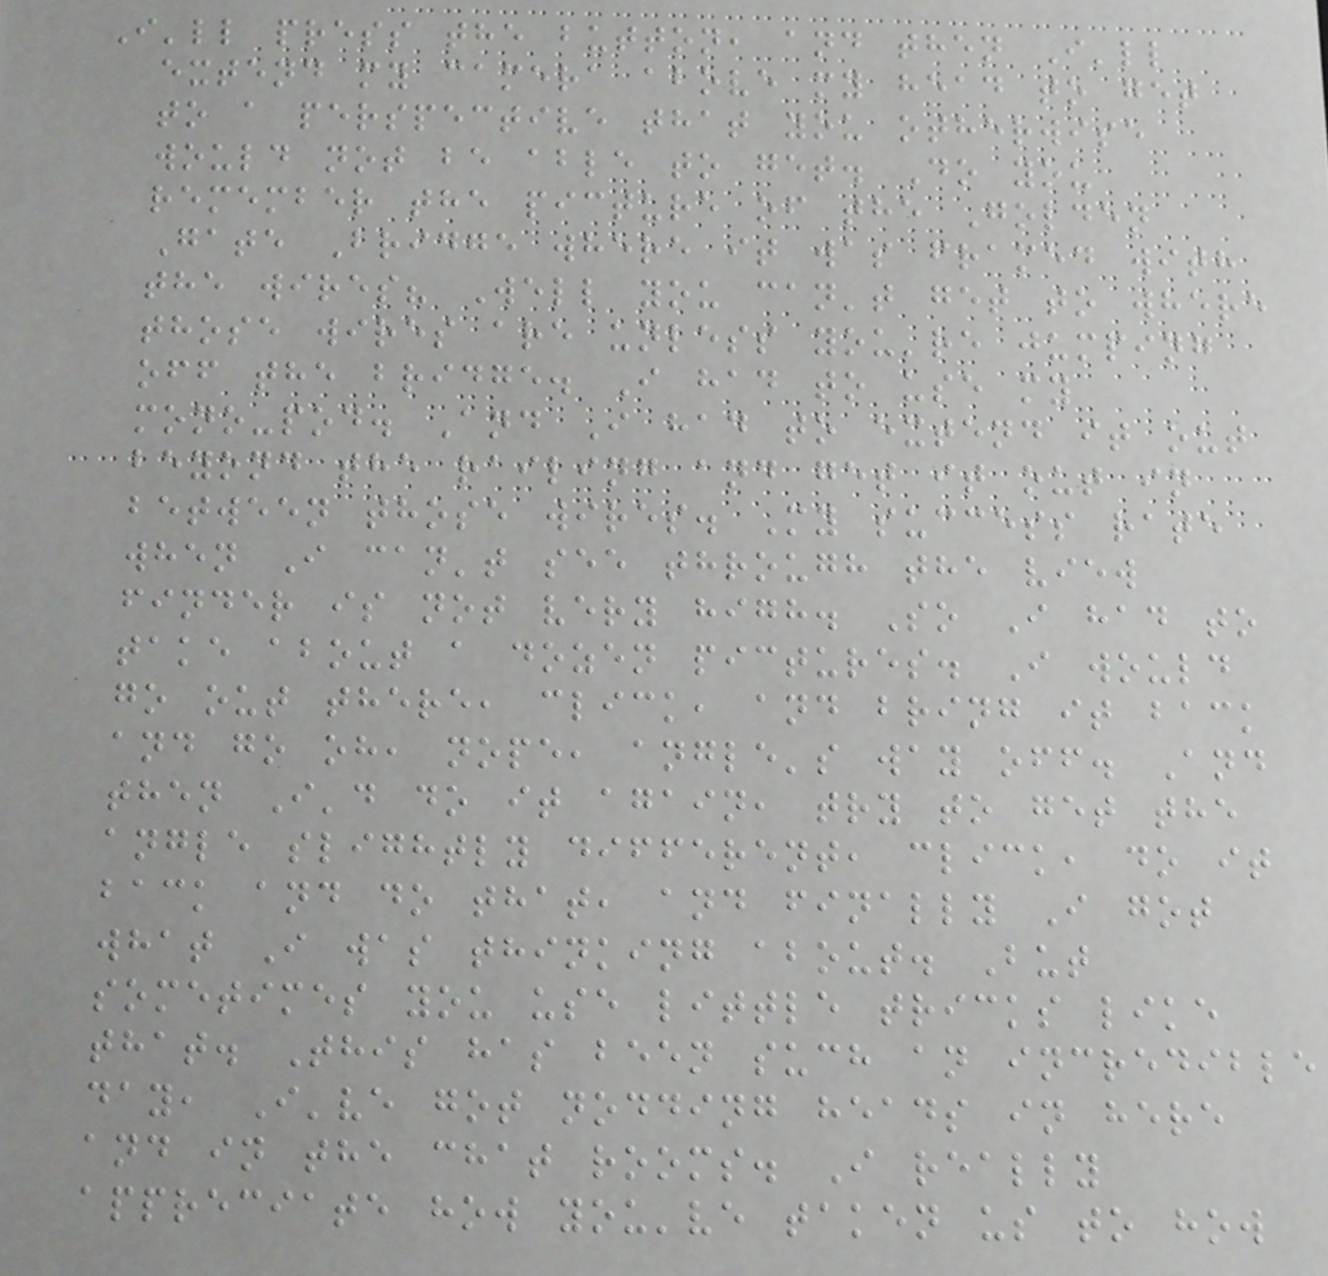I'll press the button, and then I'll
extend my camera above my head to get
to a perspective that you otherwise
would not be able to get. Do you
remember the picture of the Golden
Gate Bridge where it was framed with
the wires? Well you can't get to where
those wires are unless you're jumping
off the bridge. I had to use my
mono-pod. And I had to extend it out
beyond the railing and get it out in
between those wires. My success rate
when I can't see through the view
finder is not very high. So I had to
take about a dozen pictures. I would
go out there, click, and bring it back
and go oh, nope, angle's way off. And
then I'd do it again, try to get the
angle slightly different, click, do it
back and do that, and finally I got
what I was thinking about. But
sometimes you use little tricks like
that. This has been such an incredible
day, I've got nodding heads in here
and in the chat rooms. I really
appreciate how you've taken us to how
